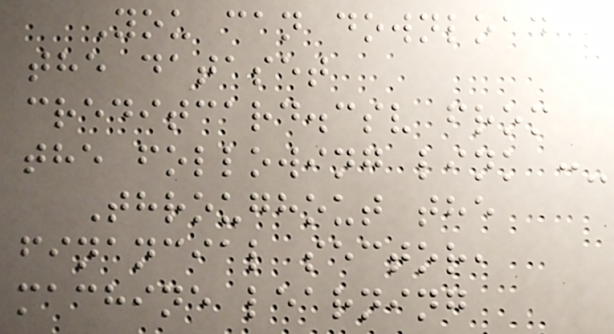You can download
the dataset
creditcard.csv from
the following link :-
Throughout the
financial sector,
machine learning
